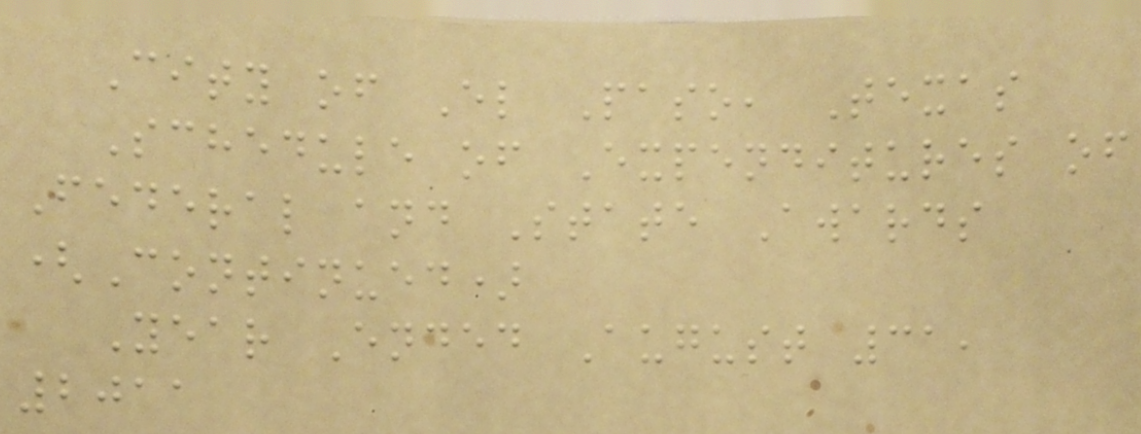City of El Paso, Texas
Schedule of Expenditures of
Federal and State Awards
(Continued)
Year Ended August 31,
2011
